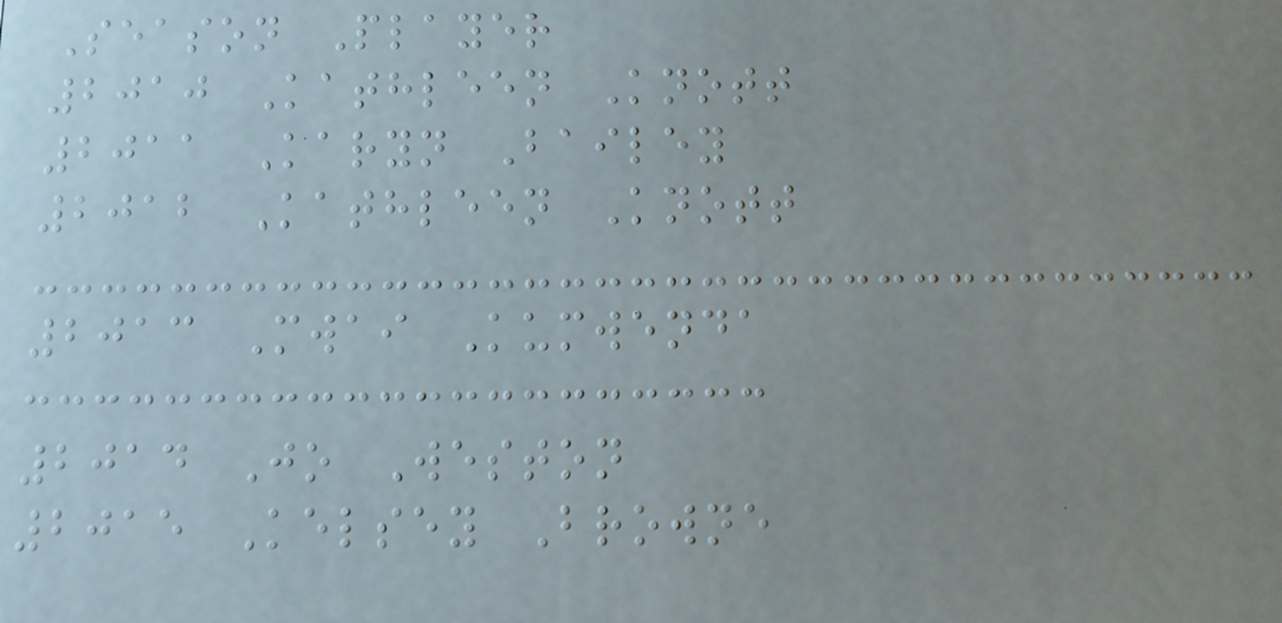Season Player
2010 Kathleen Knott
2011 Karyn Bailey
2012 Kathleen Knott
2013 Mwai Kumwenda
2014 Jo Weston
2015 Kelsey Browne
